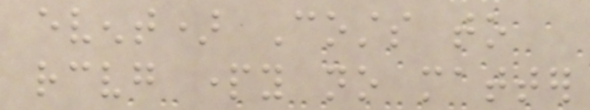event) Costs to
receiving party no matter
